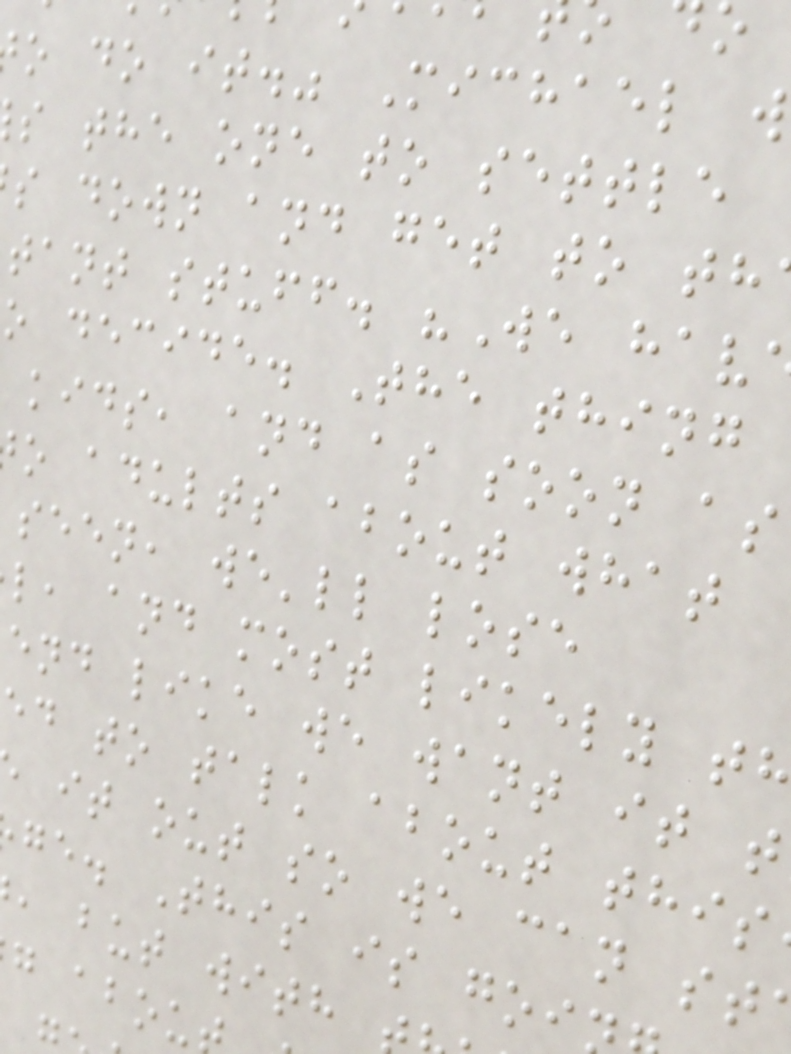o do it." Michael w
s the one to settle
s down and get to th
tant stuff. "We hav
o decide. The thing
kids, and as soon as
o adults about what
seen, we'll lose
l, and most likely t
end like we want it t
ed to talk about this
it out so we can st
ge. This is goi
, but with
g abou
